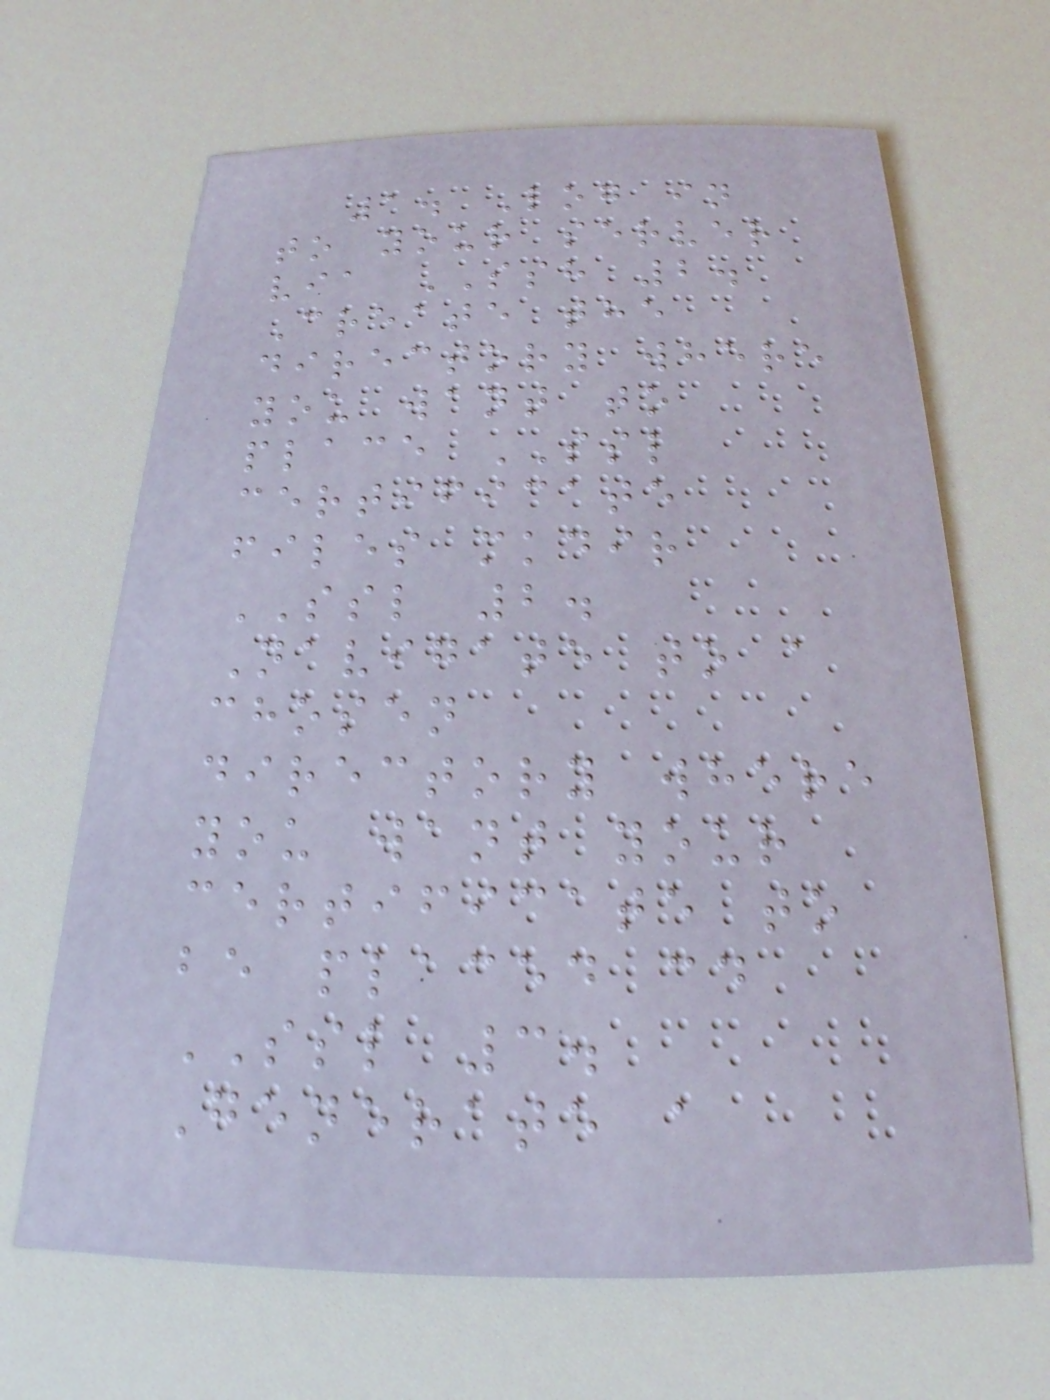1. Log in
to your server
via SSH 2.
Create the
directory where
you want to
place SSL
certificate
files mkdir
SSL 2.
Navigate to a
chosen
directory where
you want your
certificate to
be placed cd
SSL 3.
Generate a
